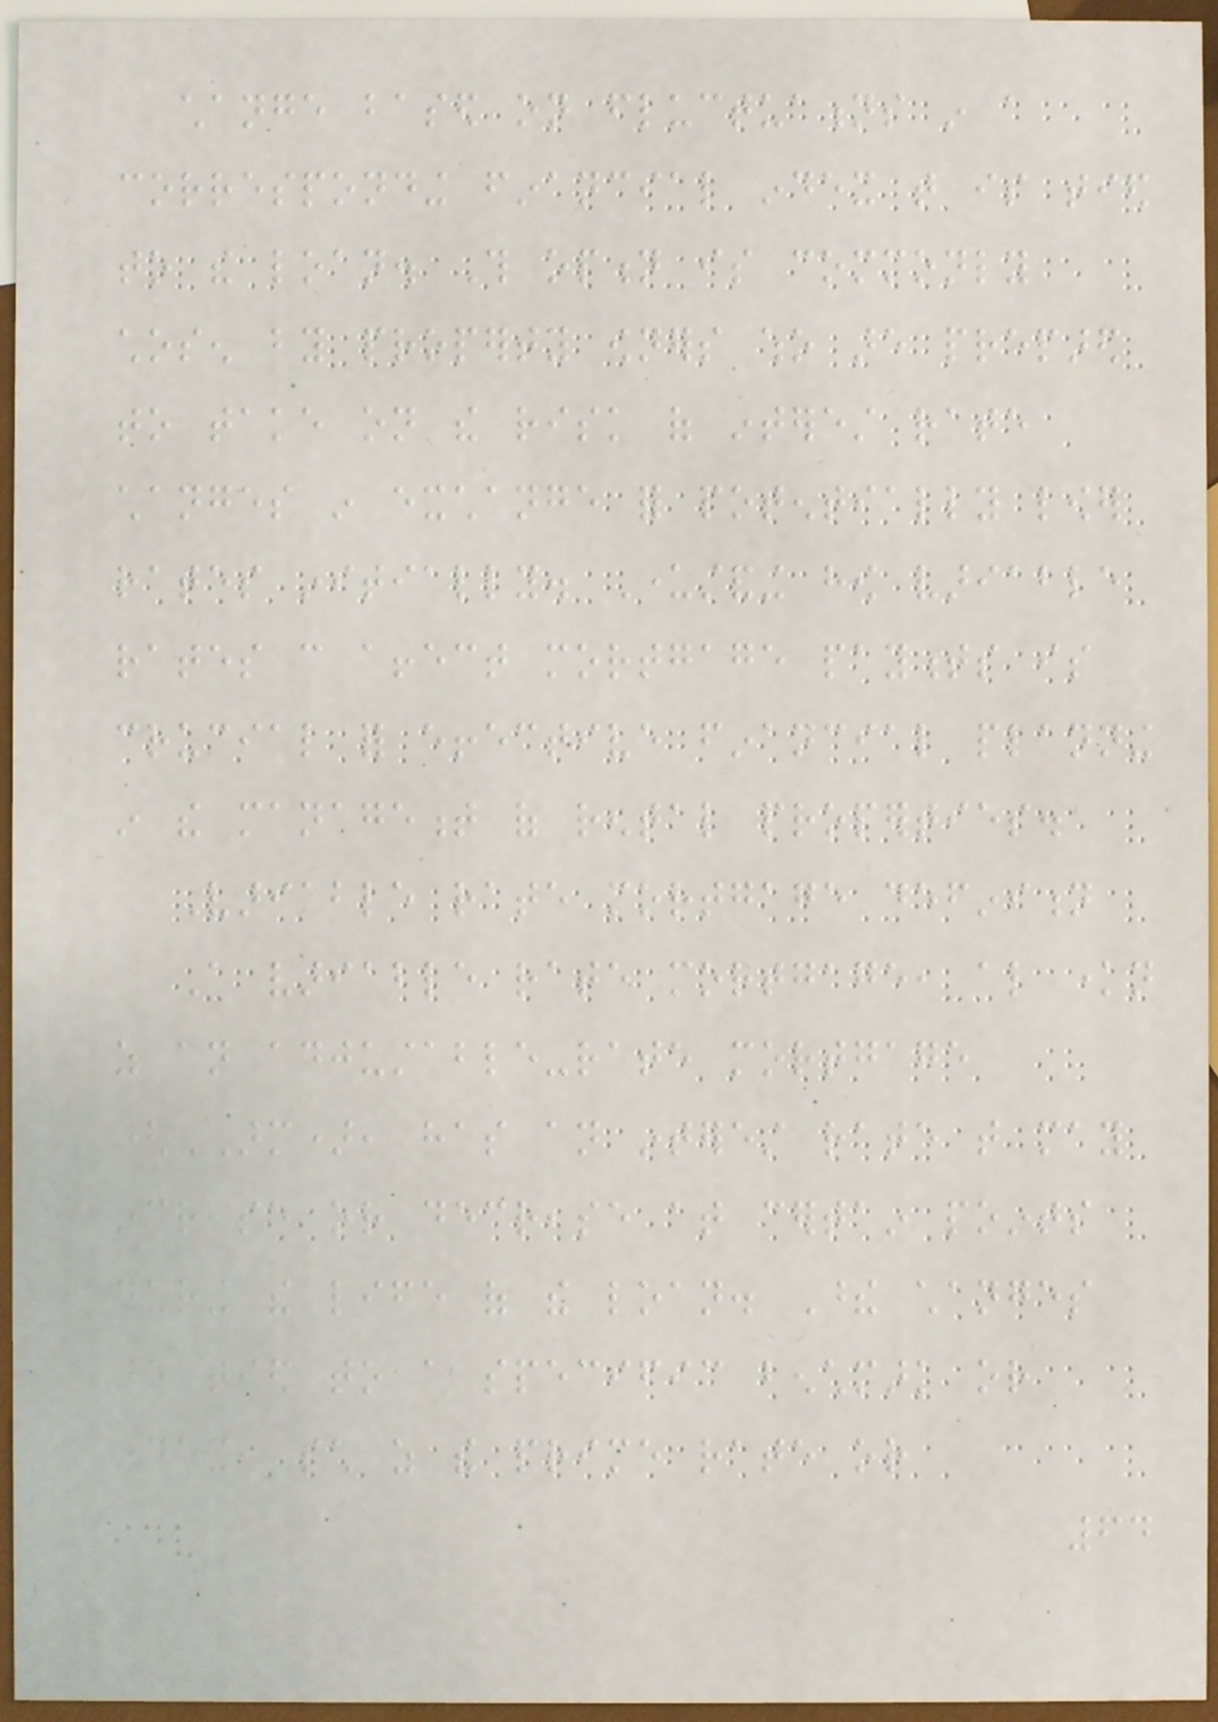change based on fluctuations in a
corresponding financial index that is tied
to the loan. This option is commonly
chosen by property owners who are prepared
to take on the risk of interest rate
changes in exchange for potentially lower
rates initially. Understanding how variable
rates can affect mortgage payments is
crucial for effective financial planning
in the management of rental properties.
Variable rate mortgage definition
A variable rate mortgage, also known
as an adjustable-rate mortgage
(ARM), has an interest rate that may
increase or decrease at certain points
during the life of the loan. These changes
are tied to a specific benchmark or
index, such as the prime rate or
64
